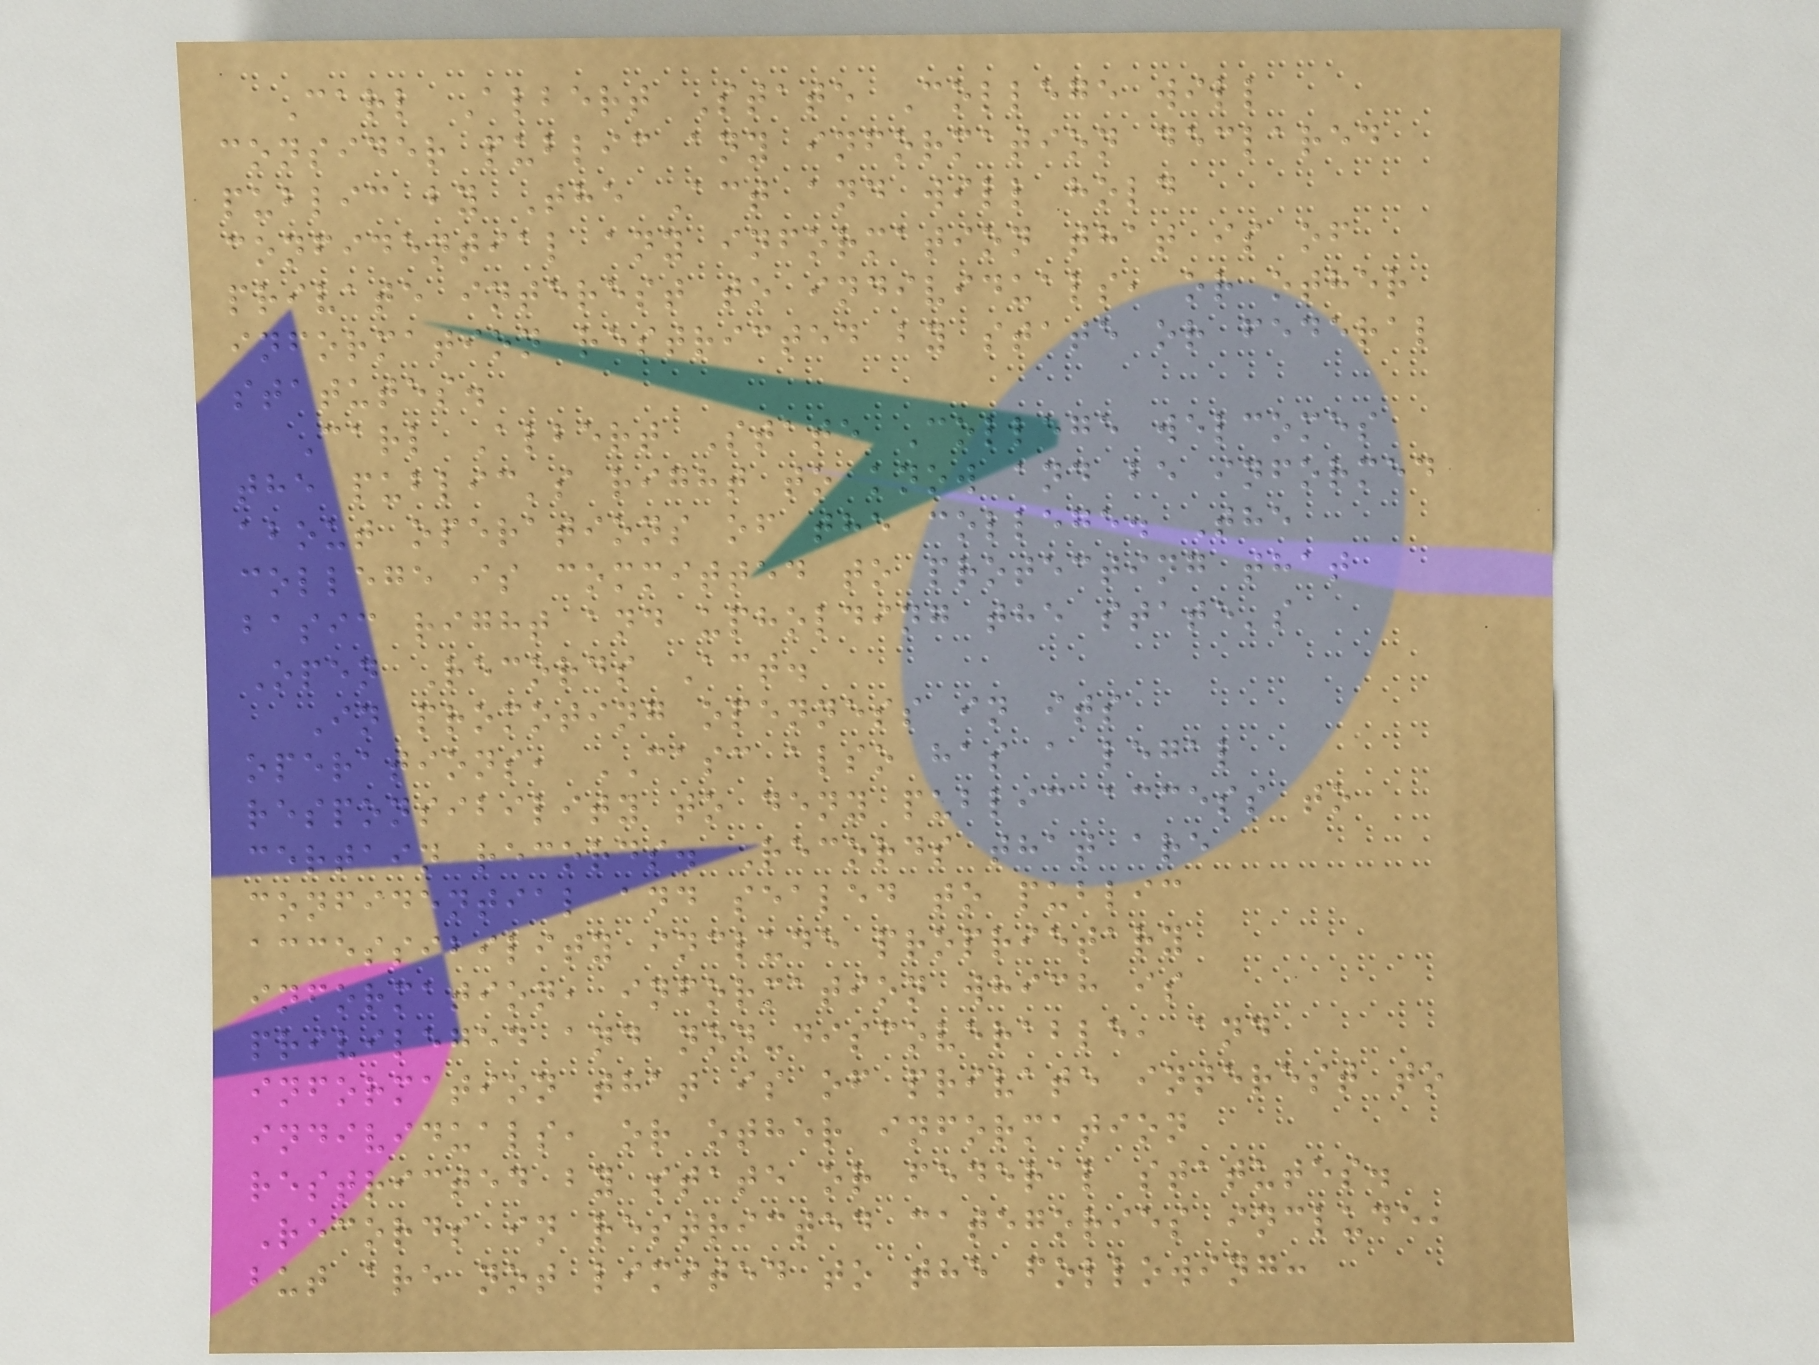Carl Albert State College will
consider public any information declared
public by The Act and will hold
confidential any information that is of
private interest to individuals, or other
information restricted by state or federal
statutes.
Carl Albert State College welcomes
the public's right to know and be informed
about operations of the college. The
college is committed to protecting that
basic right and upholding the state's
Open Records Act.
In promoting openness in its
operations, CASC also has a legal
responsibility to deny public access to
certain records. Records that are
confidential and sealed to public
accessibility include proprietary
information, information which is
privileged and non-discoverable, and
information that is of private interest to
individuals, or other information
restricted by state or federal statutes.
Records in restricted categories include,
but are not limited to the following:
